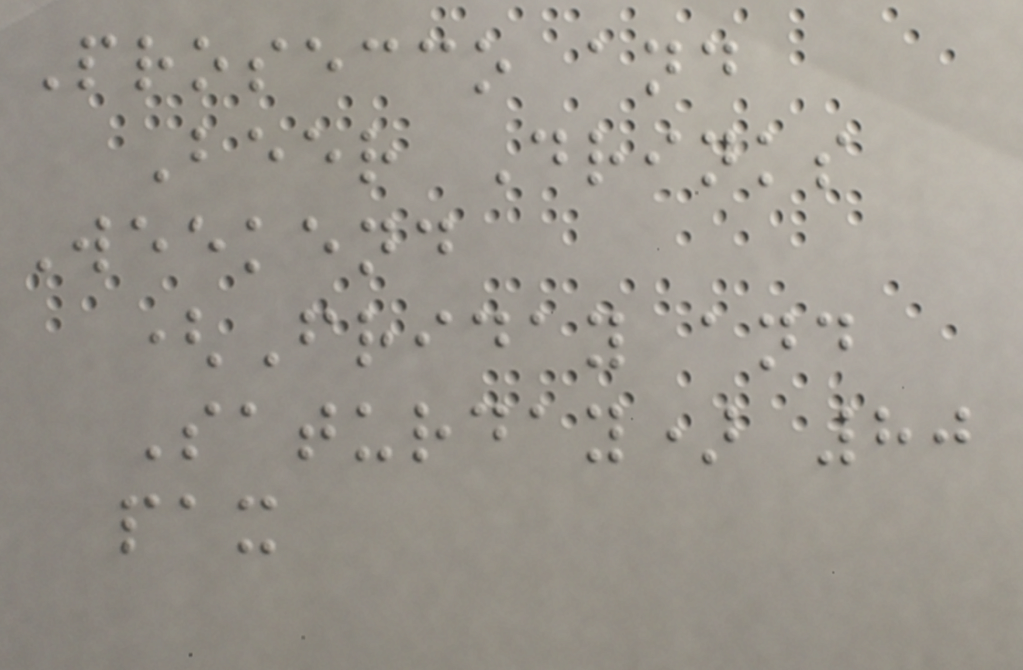Prosecco and
Beer Drinks
Weekend
(Friday and
Saturday) 80
pax
